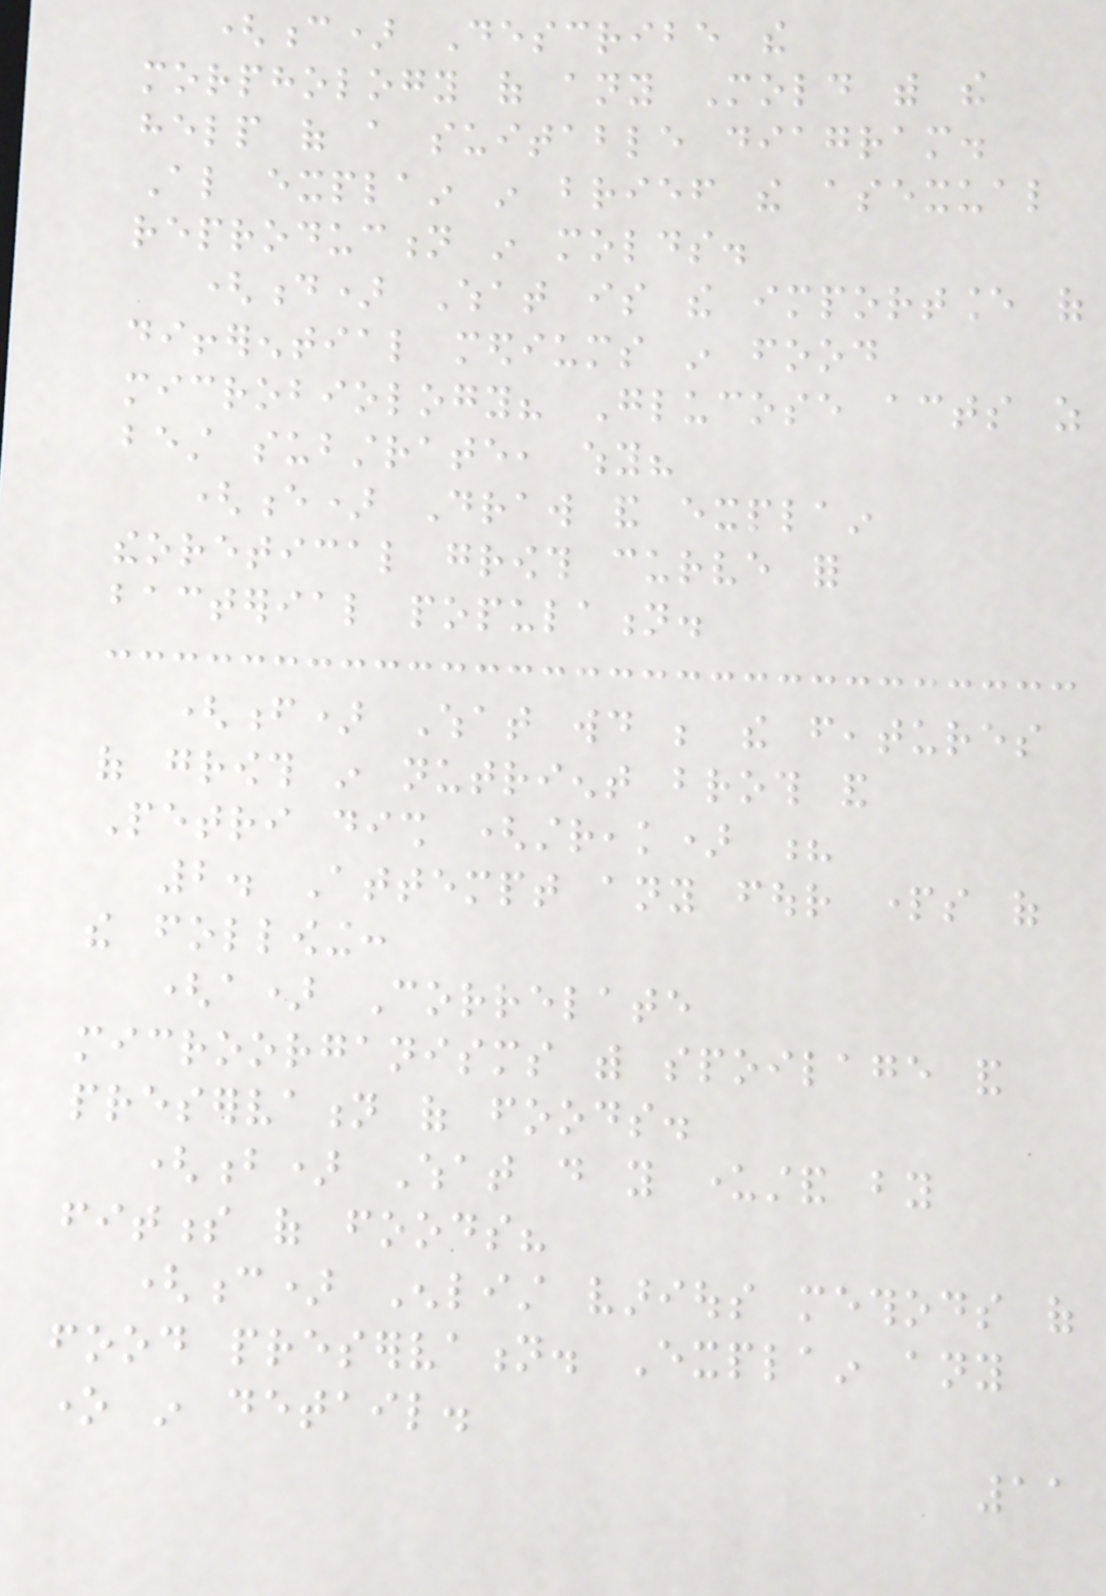(c) Describe the
morphology of any Mold with the
help of a suitable diagram.
Also explain in brief the asexual
reproduction in molds.
(d) What is the importance of
differential mediums in food
microbiology? Glucose acts as
best substrate, why?
(e) Draw and explain
theoretical growth curve for
bacterial population.
(f) What would be the features
of growth in nutrient broth and
Petri dish (streak) ?
2. Attempt any four parts of
the following:
(a) Correlate
microorganisms with spoilage and
preservation of foods.
(b) What do you understand by
fitness of foods?
(c) Enlist various methods of
food preservation. Explain any
one in detail.
11
